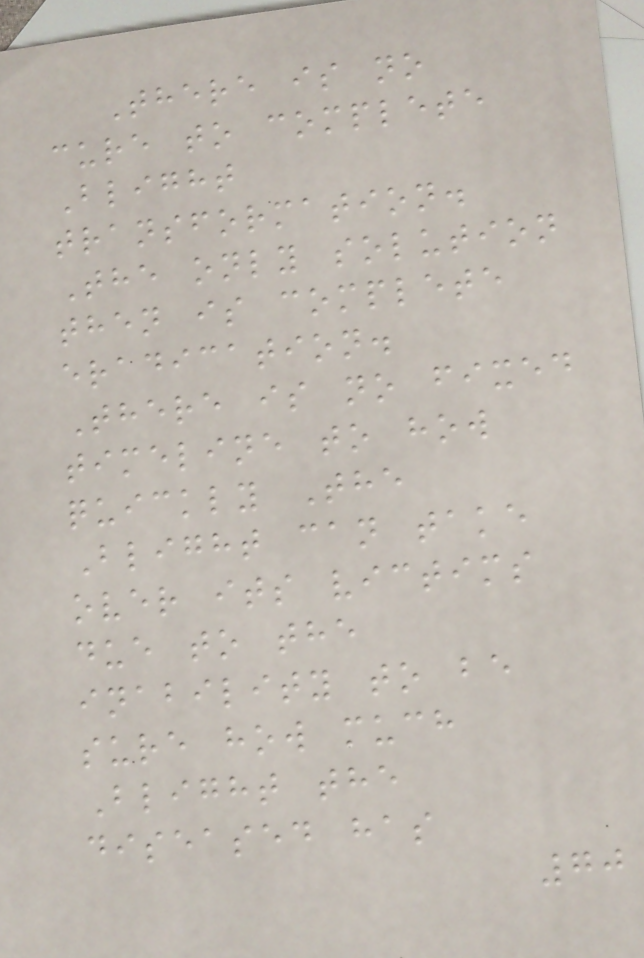There is no
cure to complete
Blight
transformation.
The only solution
then is complete
eradication.
There is no fixed
timeline to how
quickly The
Blight can take
over its victims
due to the
inability to be
sure how much
Blight the
diseased has
70
